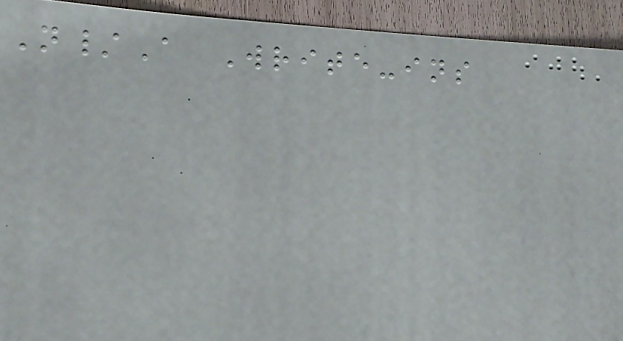N/A Write-ins
